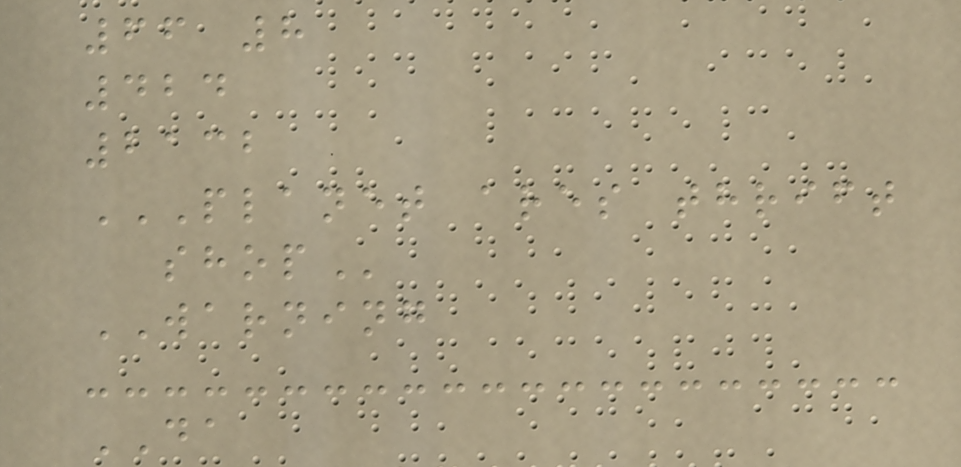66 8
424
2132
PLANET ARES THRIFT
SHOP
WARNING
DA
